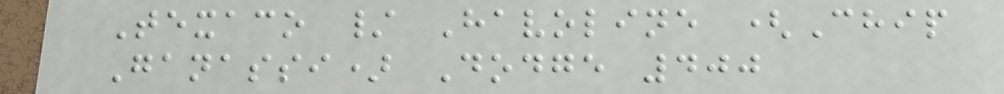Texaco / Havoline (Chip
Ganassi) Dodge 400
